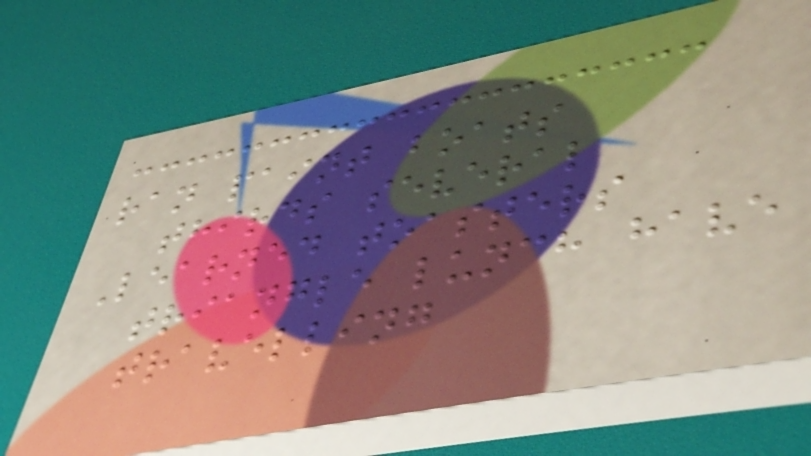ran paint boats
thirds several
Learned toasters
triangle lunch have
travelling
